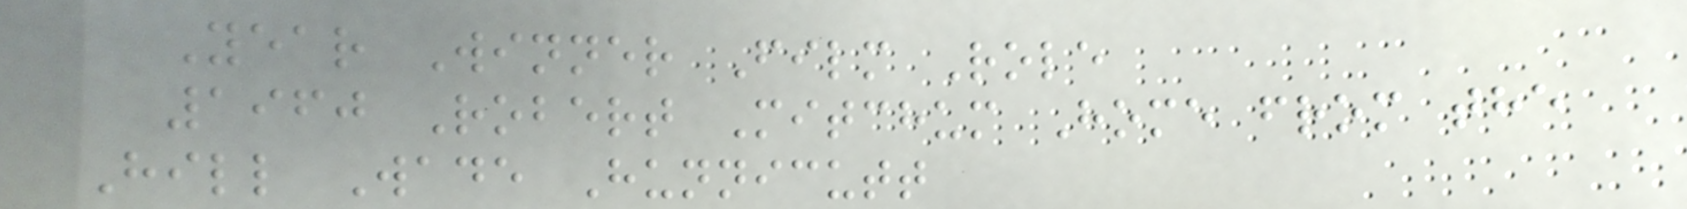Year Winner Film Role
1960 Robert Mitchum Home from the
Hill Wade Hunnicutt
